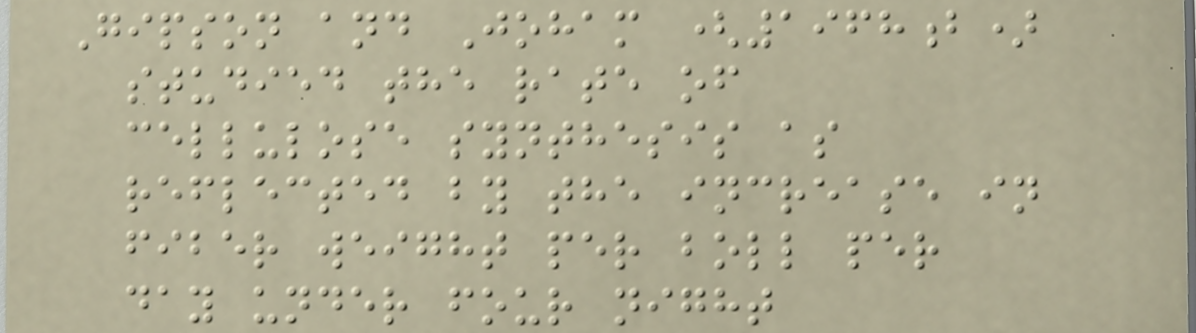Gipson and Joham (1968b)
studied the rate of
cellulose synthesis as
reflected by the increase in
fiber weight per boll per
day under four night
